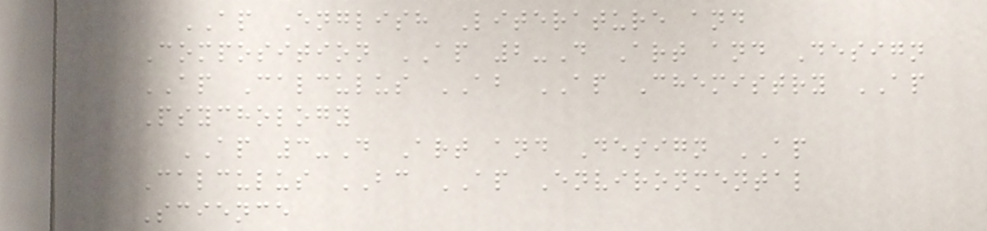AP English Literature and
Composition AP 2-D Art and Design
AP Calculus AB AP Chemistry AP
Psychology
AP 3-D Art and Design AP
Calculus BC AP Environmental
Science
